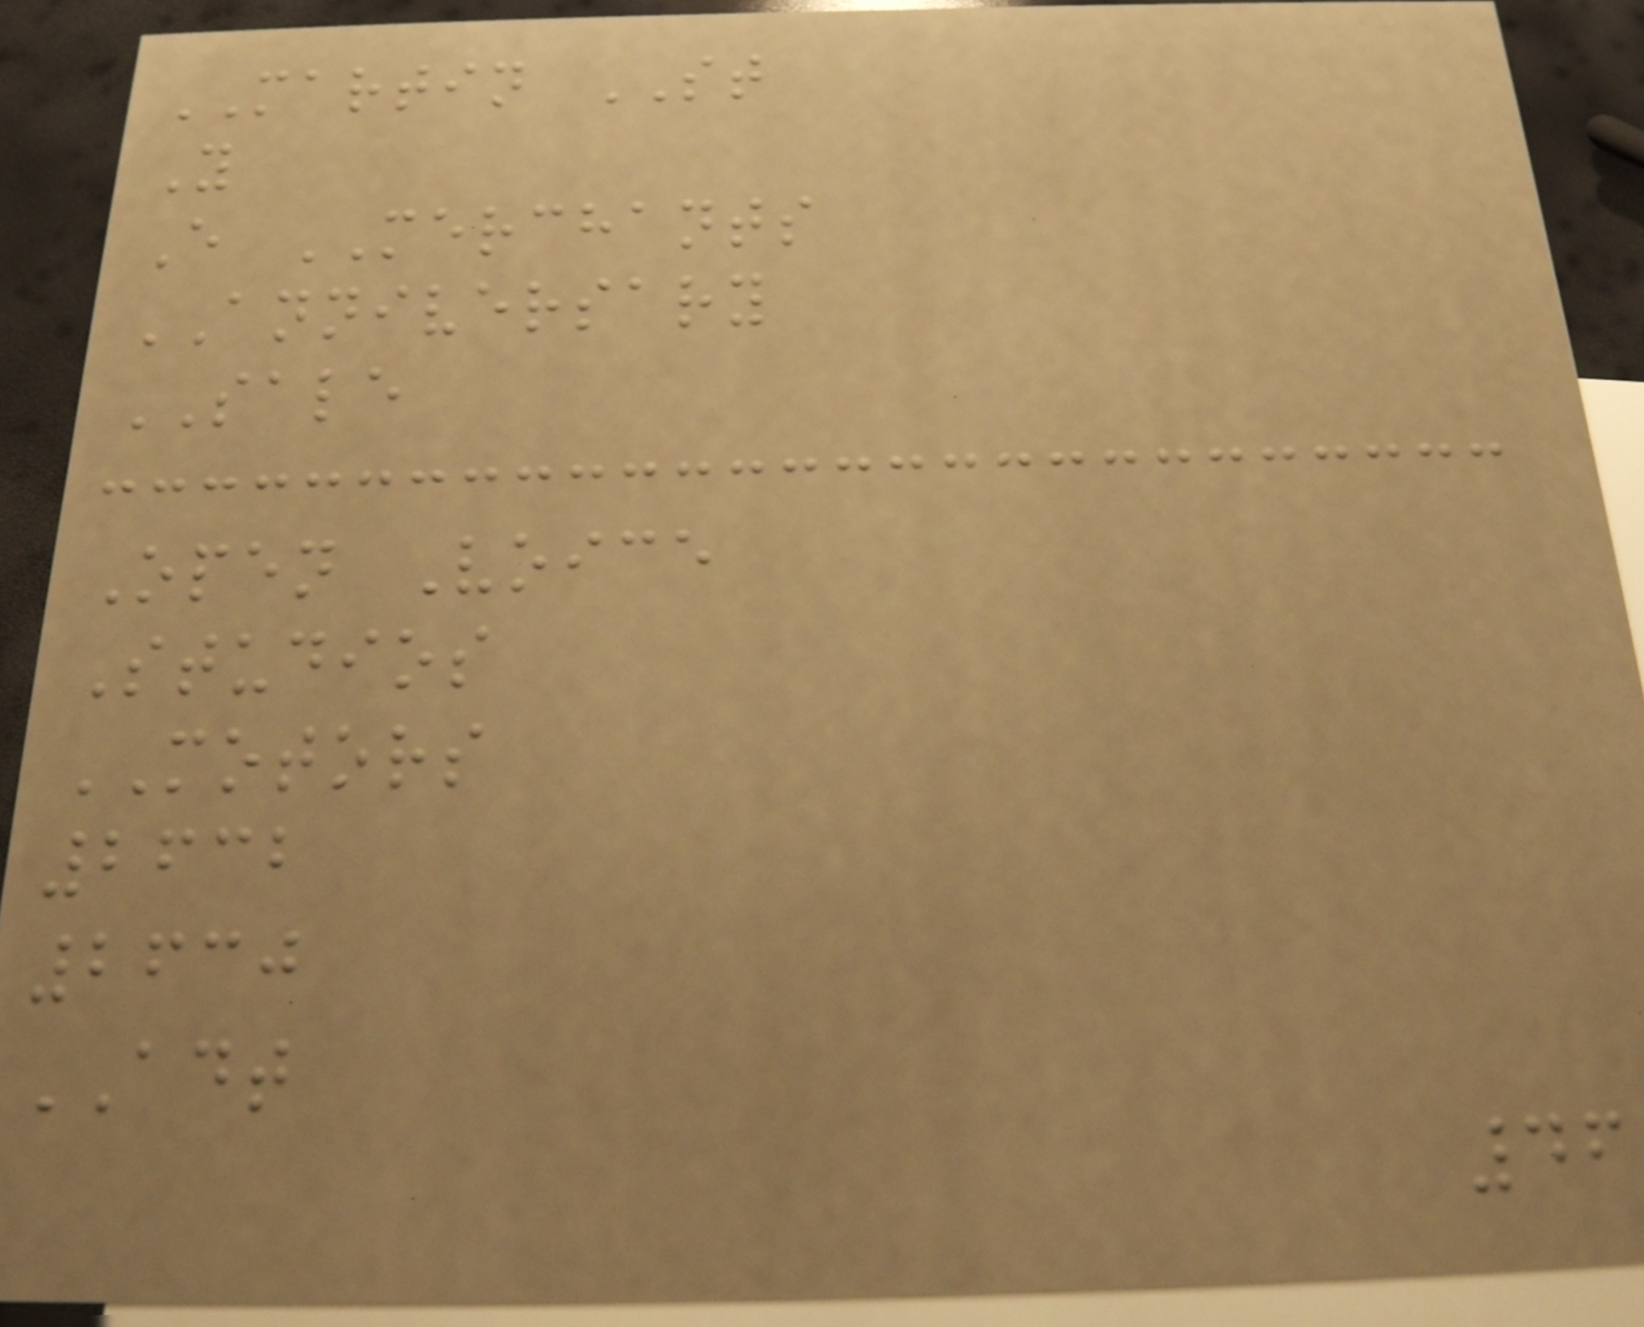MARTIN ST
Y
E MERCHANTS
ANNIVERSARY
SALE
Open Voice
Studios
MOTORS
2632
2630
ADT
46
